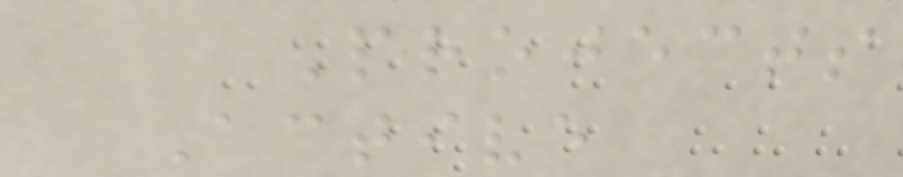Projects
Active
